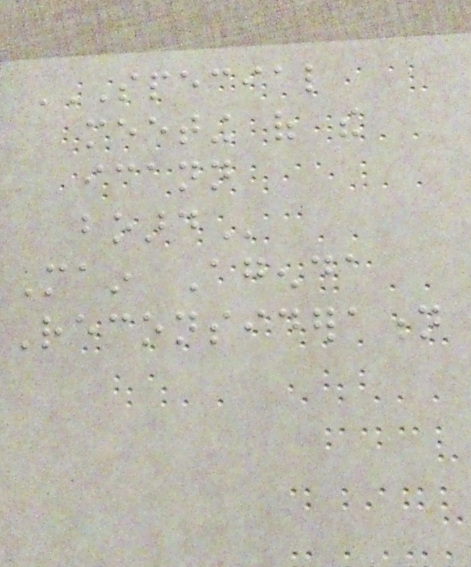SPECIAL
MEETING OF THE
ICANN
BOARD
Main Agenda
Reconsideration
